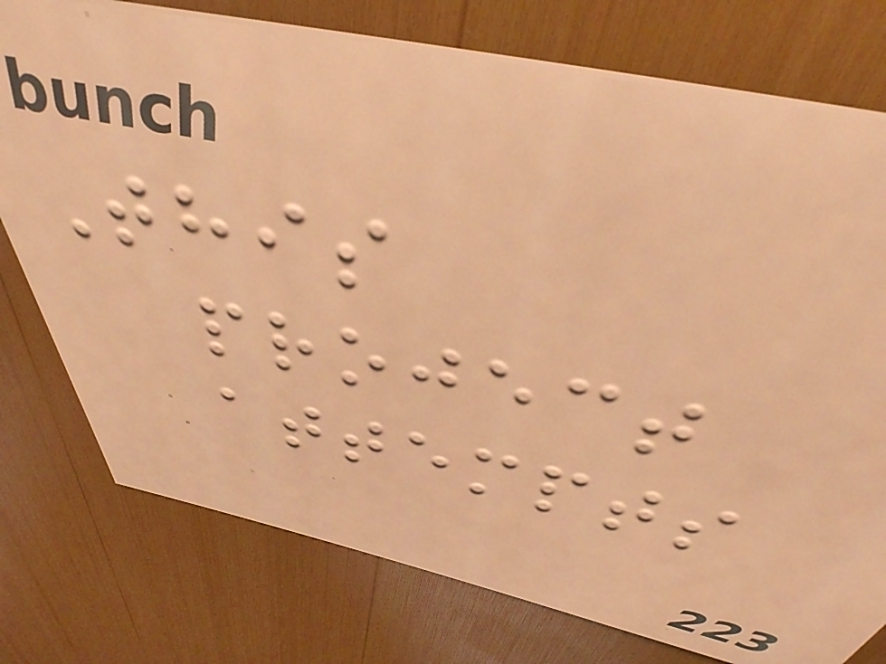This
project
attempts
